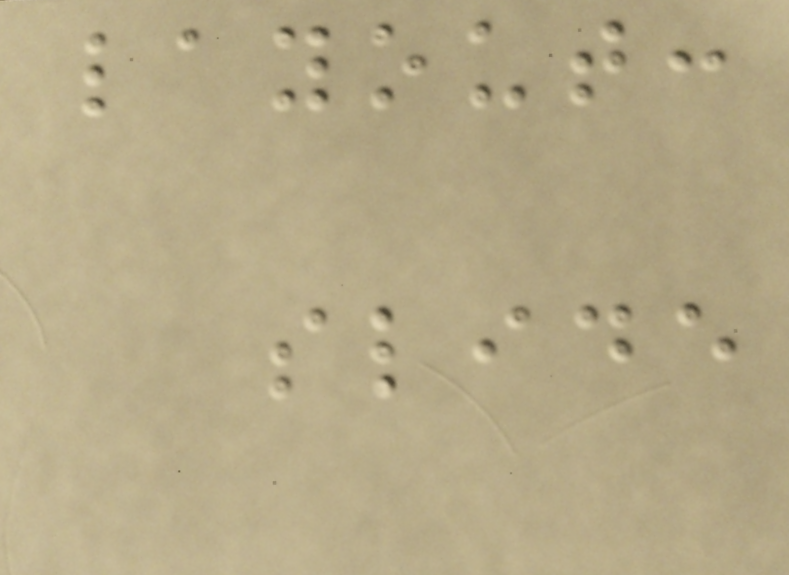layout:
slide
